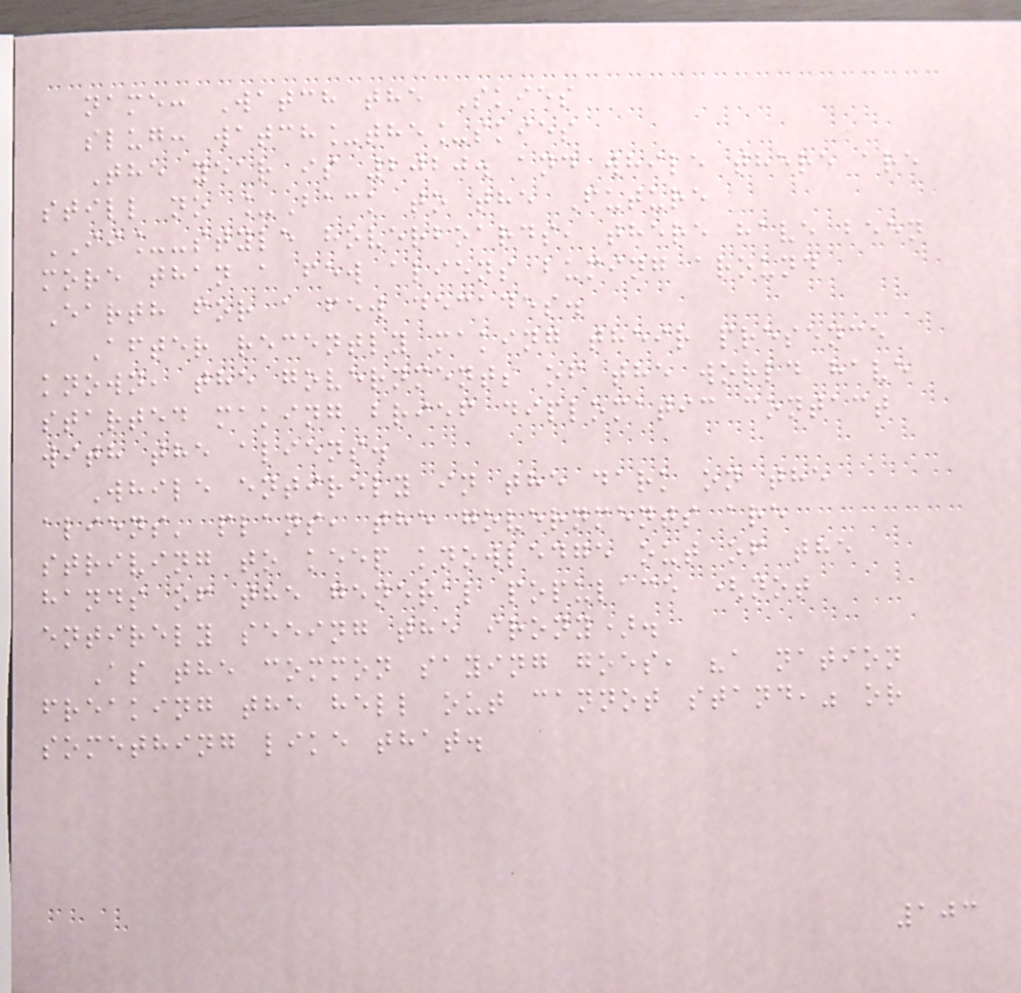name: Watch the Skies
slug: watch_the_skies
The year is 2020. and while there are
still no _Back to the Future
II_-style hoverboards, there have been
more than a few aliens buming around
Earth for a few decades.
After recently making their presence
known, the governments of the world have
started making brief diplomatic contact
with the aliens.
While entirely in the dark on the
aliens' plans, the governments are
striving to keep knowledge out of the
hands of the general populace (not
entirely seeing the irony).
As the common saying goes, "a nation
freaking the hell out cannot stand," or
something like that.
103
